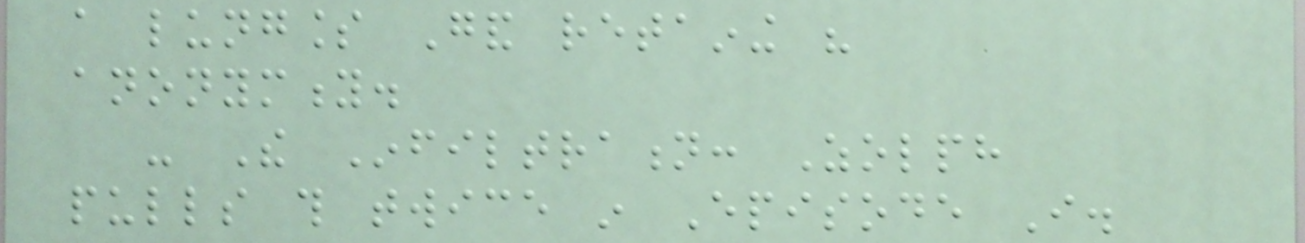a lungless Gand retaining his
anonymity.
- The Infiltration: Zolph
pulls this twice in Episode I.
